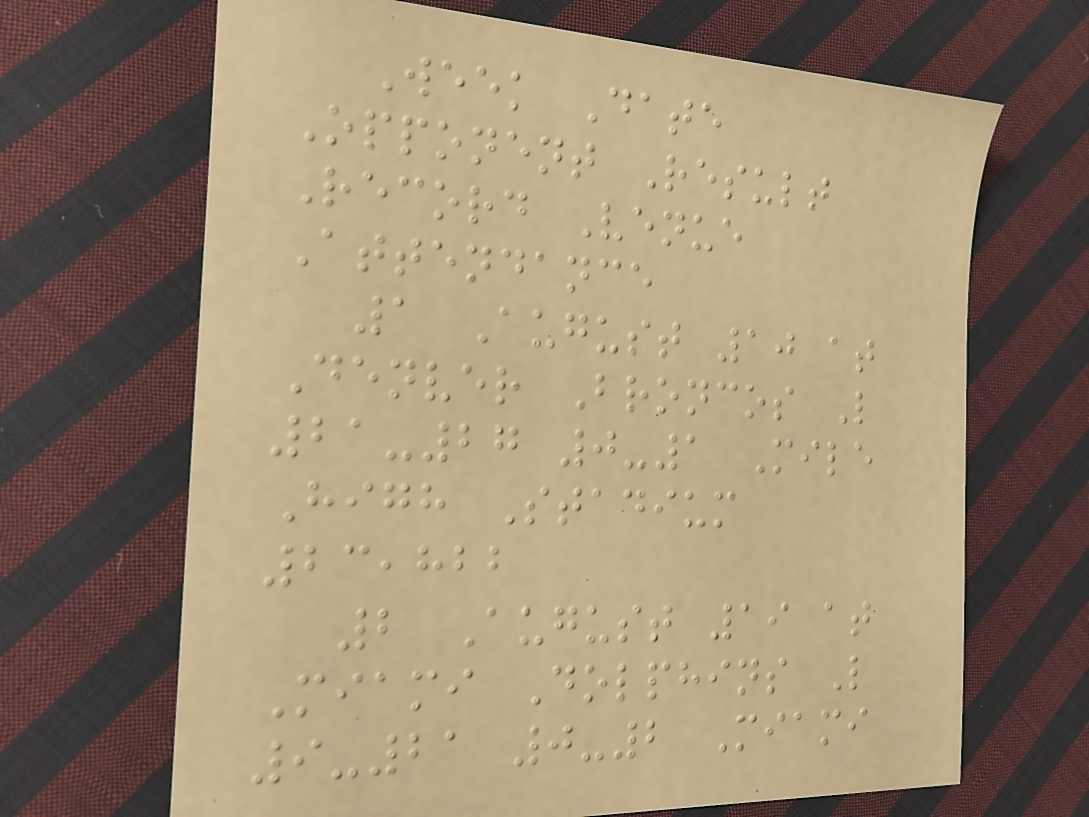Week Date
Opponent Result
Record Venue
Attendance
1 August 10 at
Denver Broncos L
21-27 0-1 Mile
High Stadium
23,822
2 August 19 at
Miami Dolphins L
9-21 0-2 Miami
